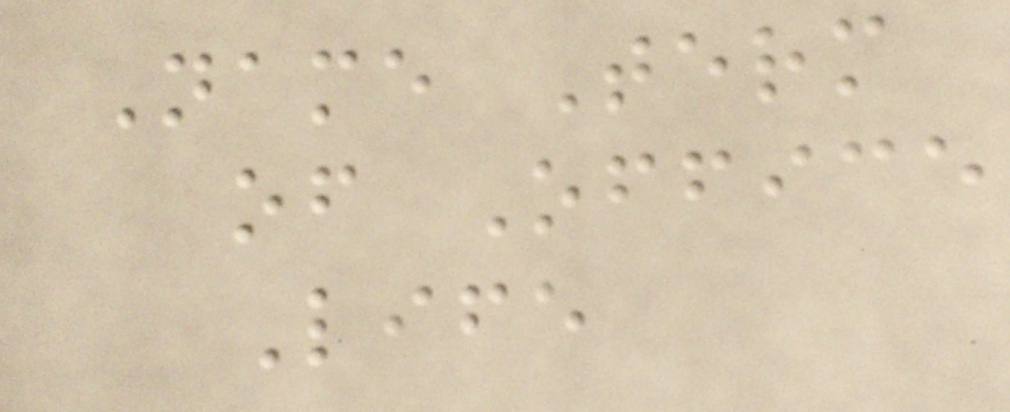Name Term
of Office
Life
